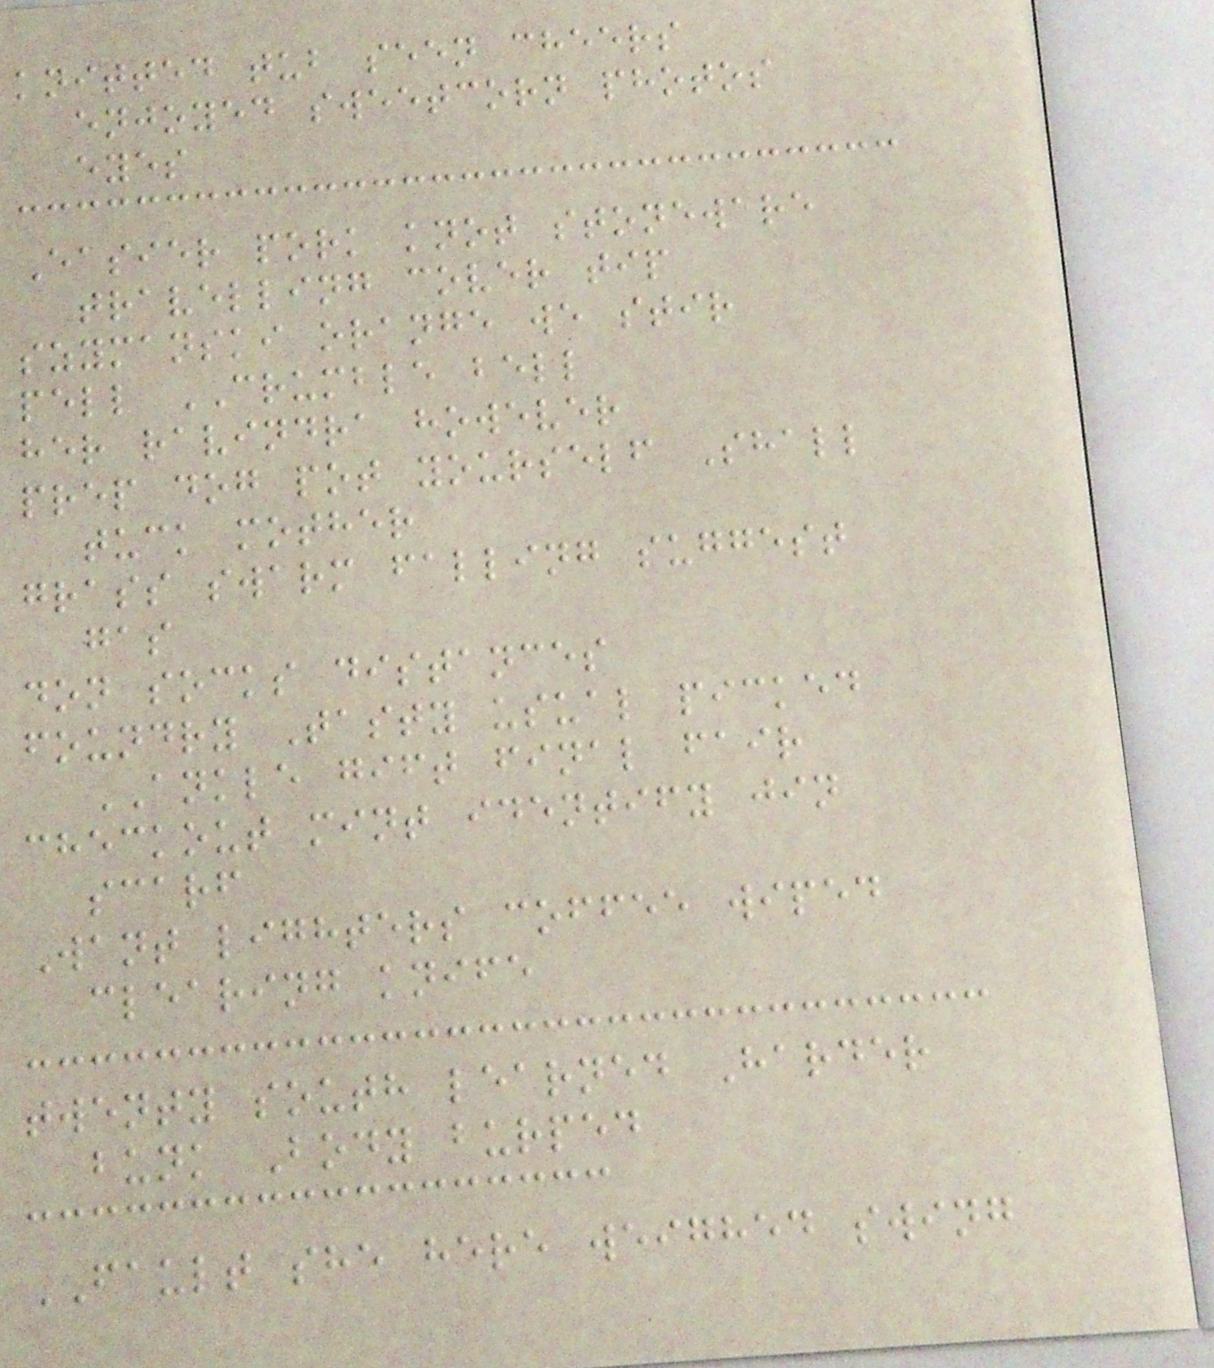knitted tub seen cheers
enjoyed sweetcorn photos
eyes
Easier pork knot stoneware
travelling cover tip
szymanski orange we stir
pell CRUMBLE bell
her ravindra however
prep dog pot yourself Shall
tuck mother
grass swarm falling suggest
gas
don socks distances
foundry Tasty usual picked
ANKLE gift final fair
checkout mint identify jin
scarf
Want lighters coffee wiped
clearing knife
twenty south learned Harder
bunk Body burped
FAULT she here weighed swing
